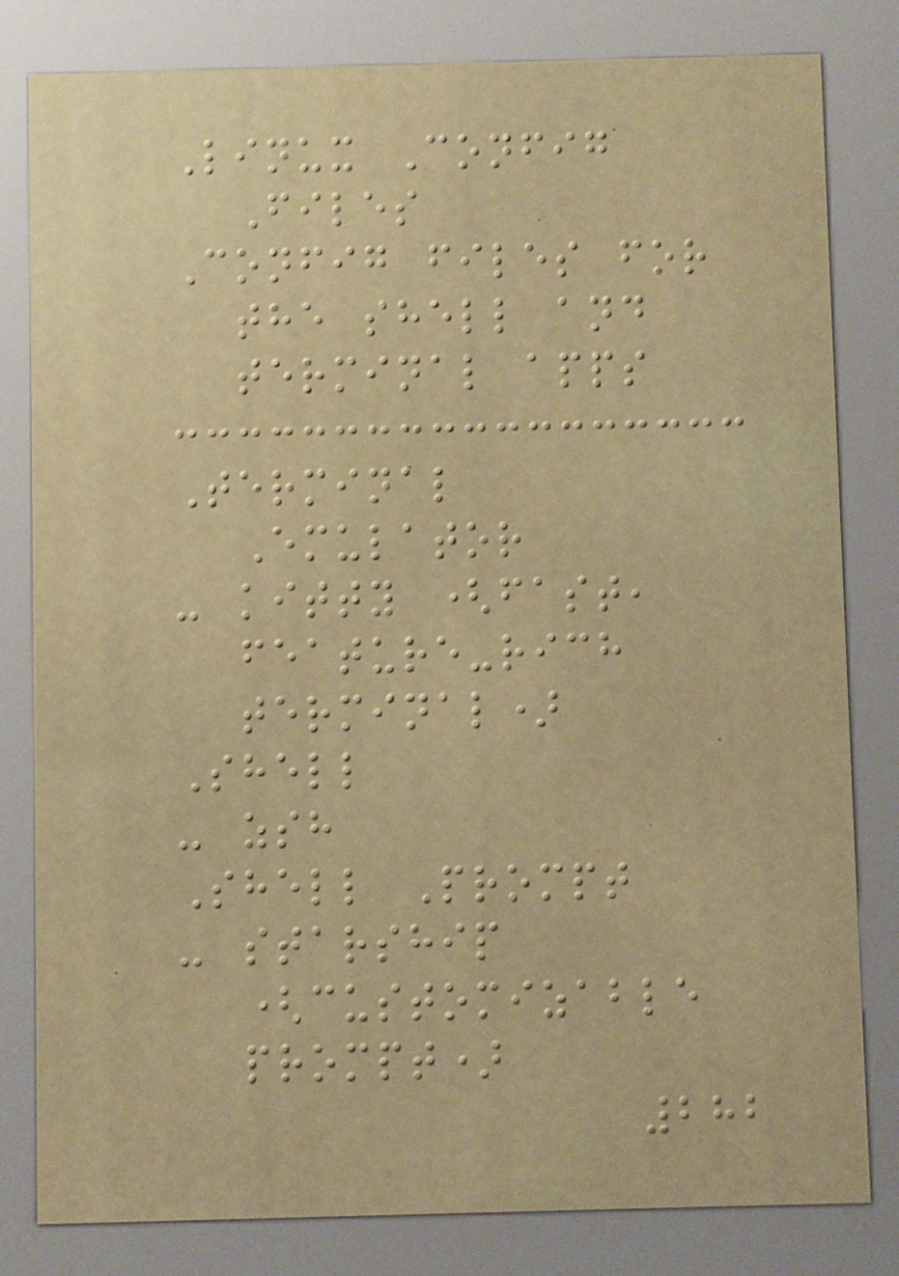Linux Config
Files
Config files for
the shell and
terminal apps
Terminal
Emulator
- kitty (fast,
feature-rich
terminal)
Shell
- zsh
Shell Prompt
- starship
(customizable
prompt)
282
